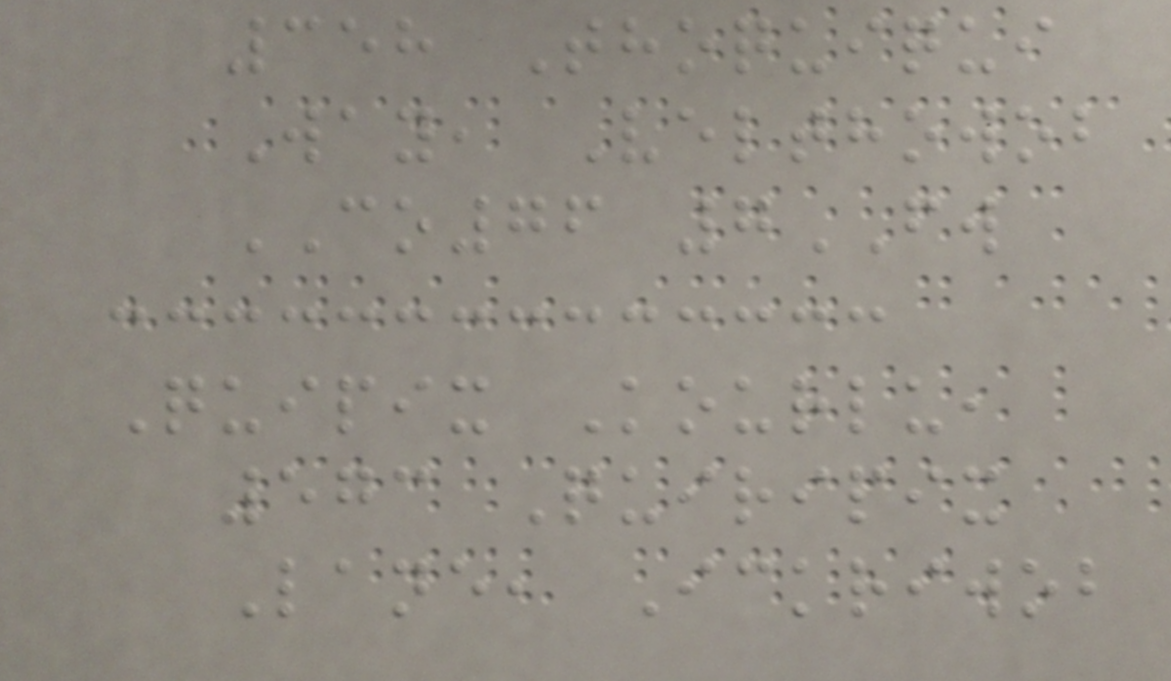358 Thoquiqui
Way, Velthowob
CO76 7FW
Quipix Kourlu,
573 Quiripix
Lane, Ickriwob
